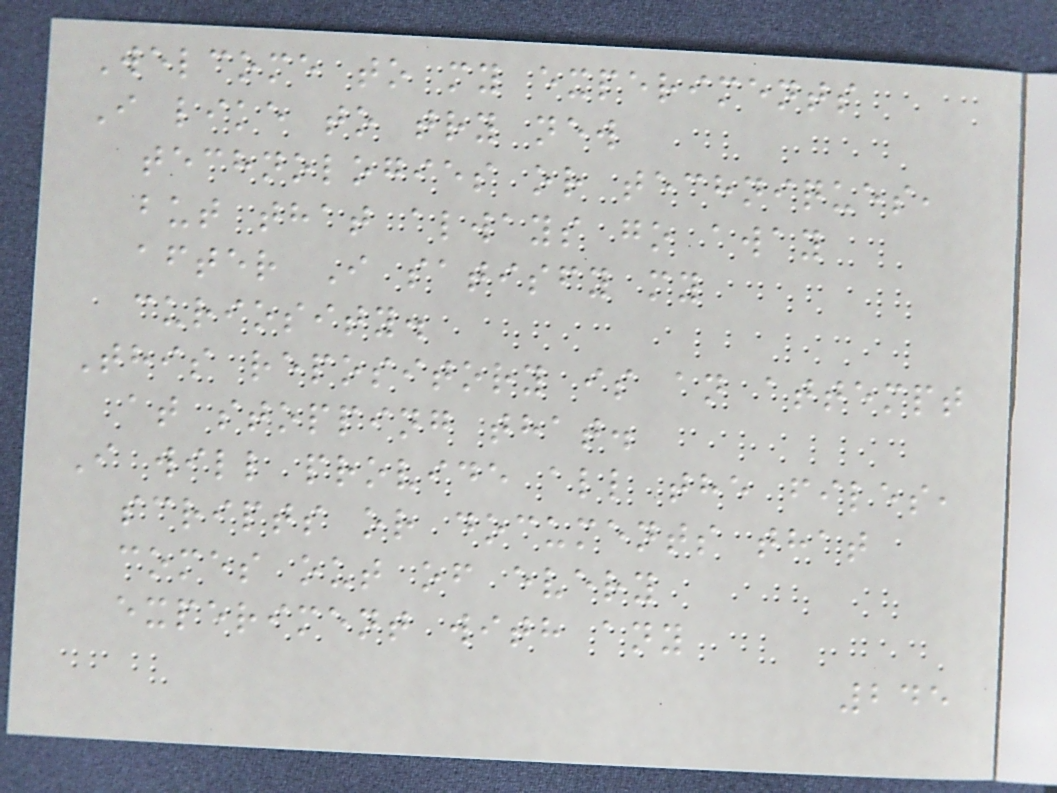Welcome to my experiments
I like to try new
technologies or techniques,
but that always go away
after I satisfy my
curiosity.
This repository is an attempt
at stopping that.
I will provide all the files,
scripts or documents that
comes out of every
experiment with any
245
